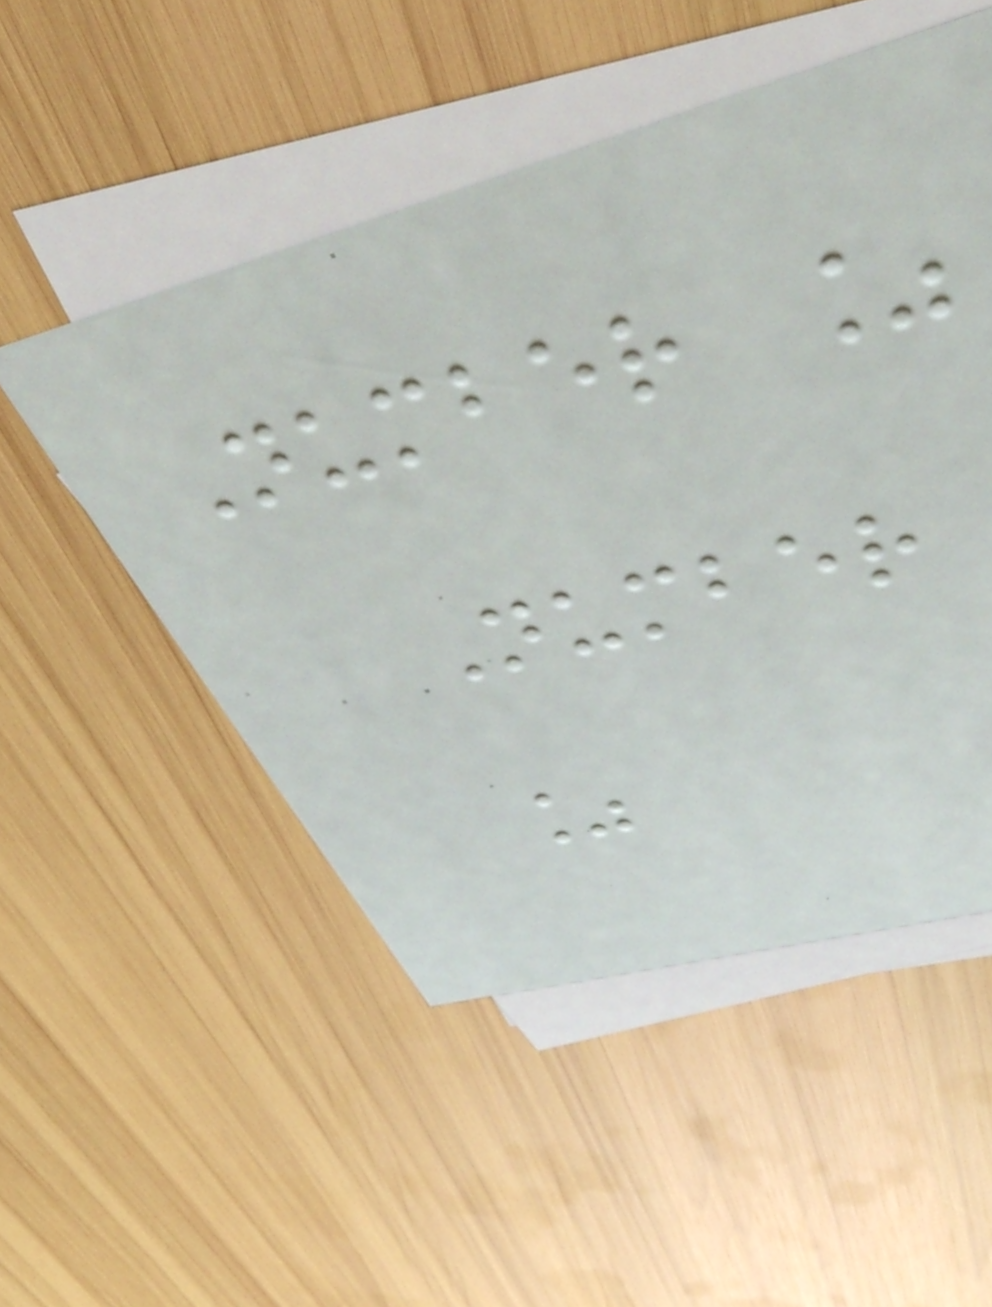Number %
Number
%
